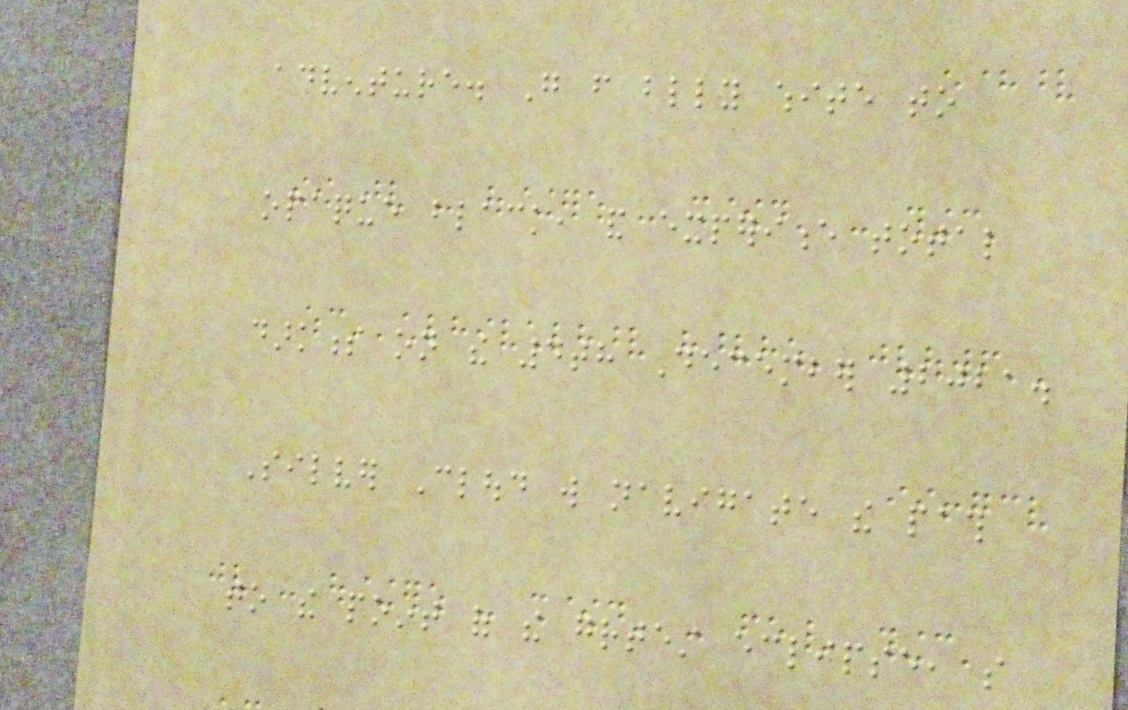adventure. Go from blindly white to
opaque black, and experience total
darkness on the 4th December 2021.
Silver Cloud will navigate the path
to the point of the greatest eclipse, so
